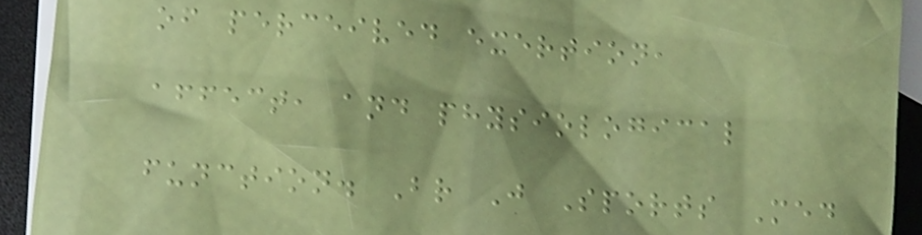of perceived exertion,
affect, and physiological
function. Br J Sports Med
